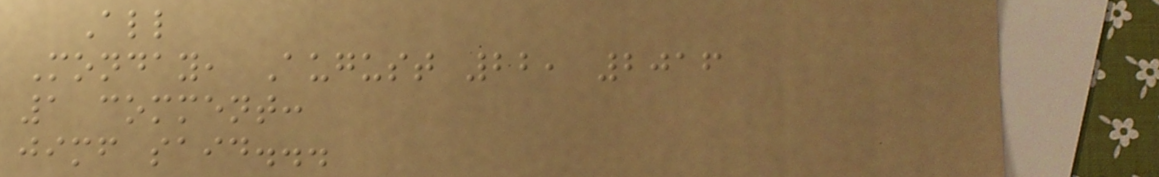All
Monday, August 22, 2016
1 comment:
jimf said...
